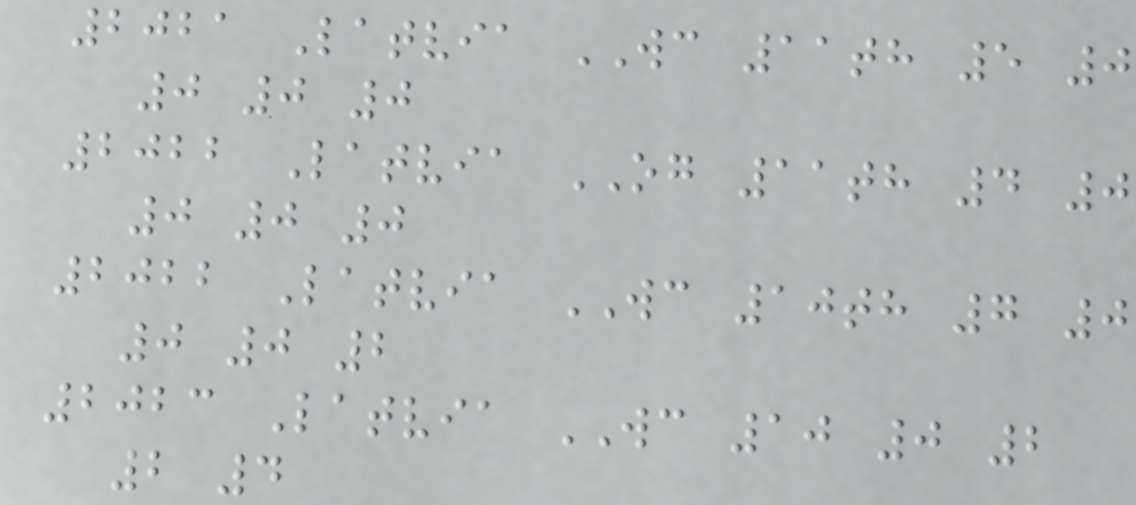2021 Latvia WC 11th 5 0
0 0 0
2022 Latvia OG 11th 4 0
0 0 0
2022 Latvia WC 10th 7 0
0 0 2
2023 Latvia WC 10 0 2
2 4
